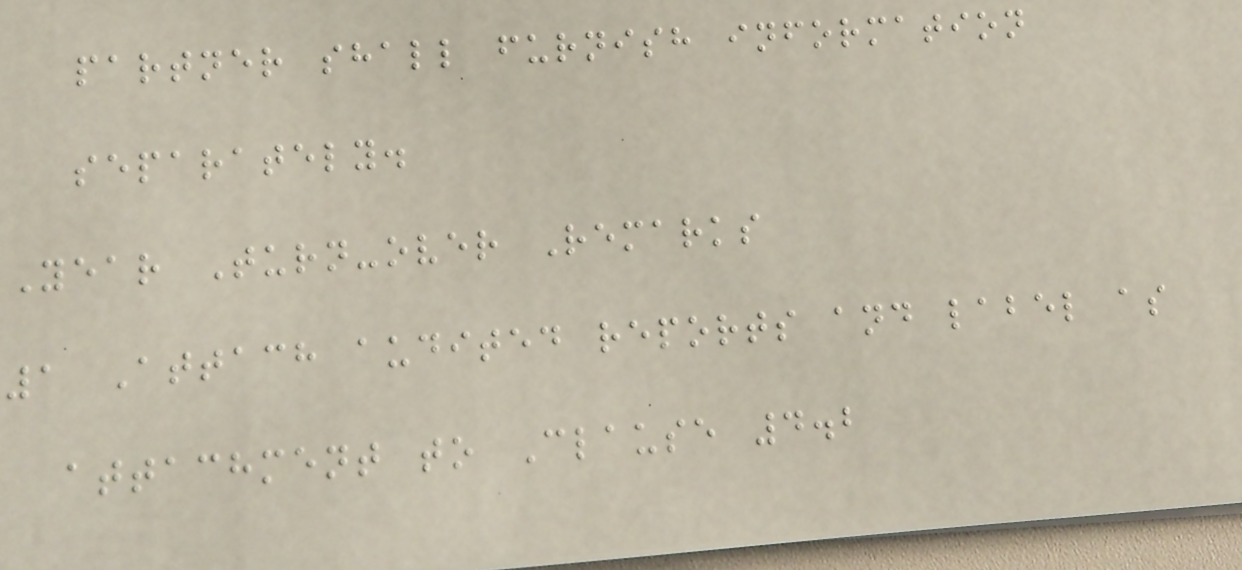partner shall furnish information
separately.
Year Turn-over Remarks
1 Attach audited reports and label as
attachment to Clause 4.2
